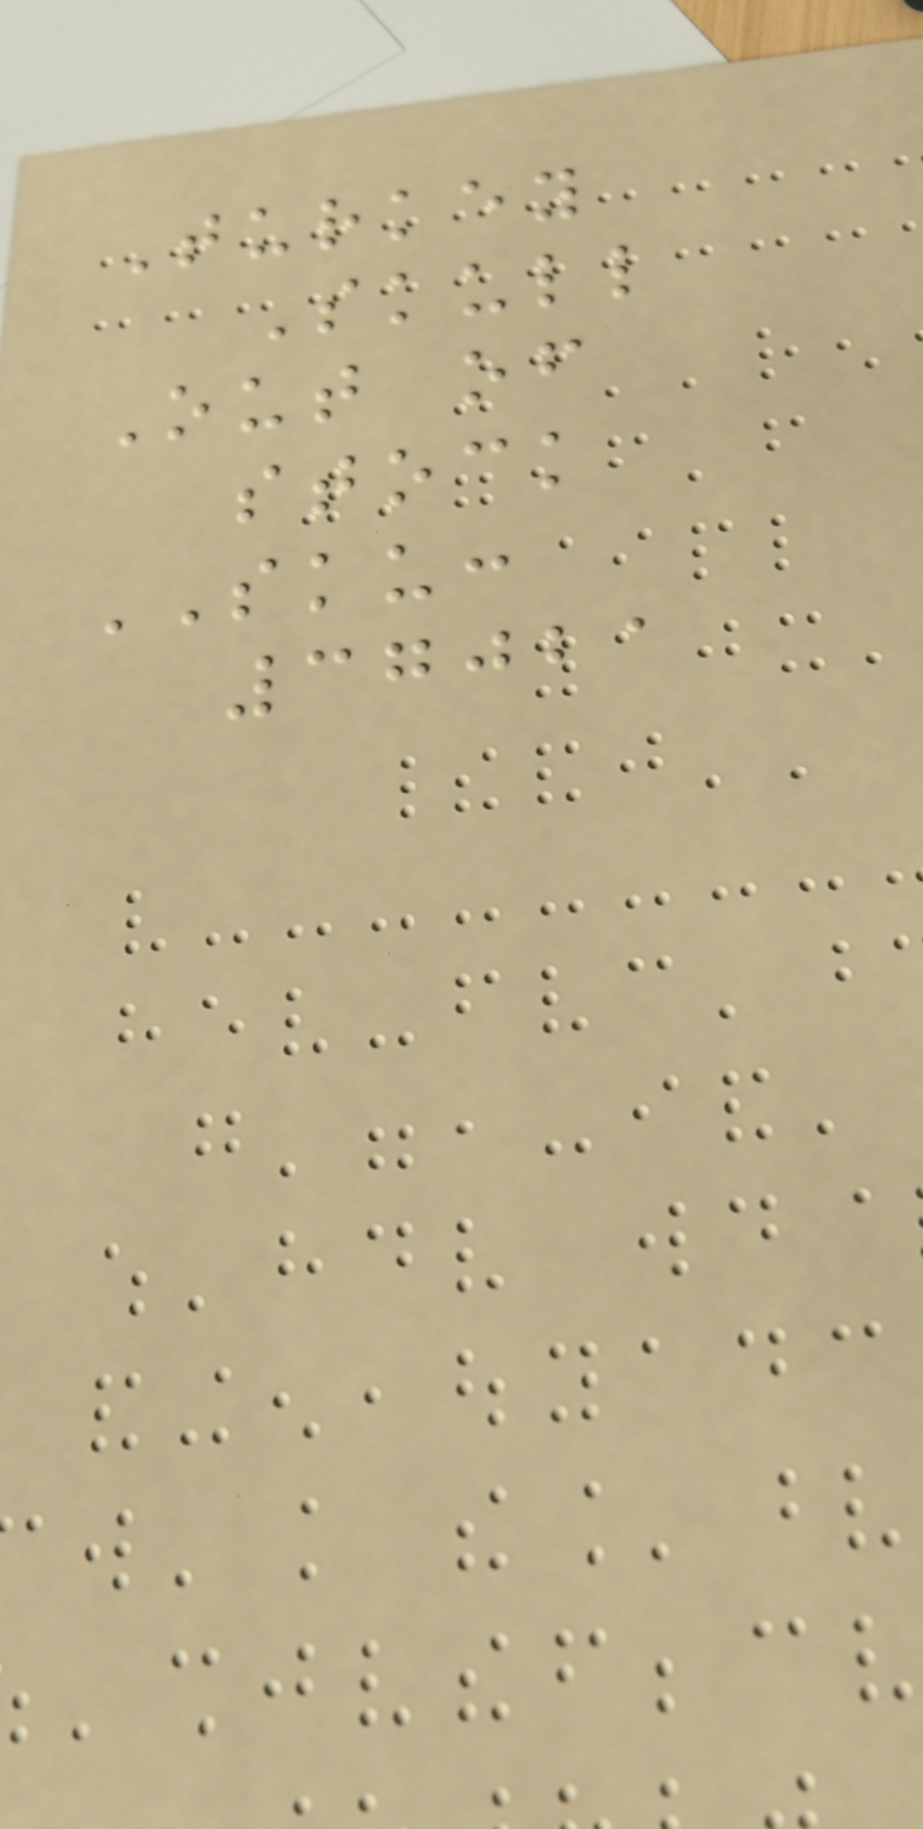Turkey
Skull
Out of
stock
SKU:
37021
